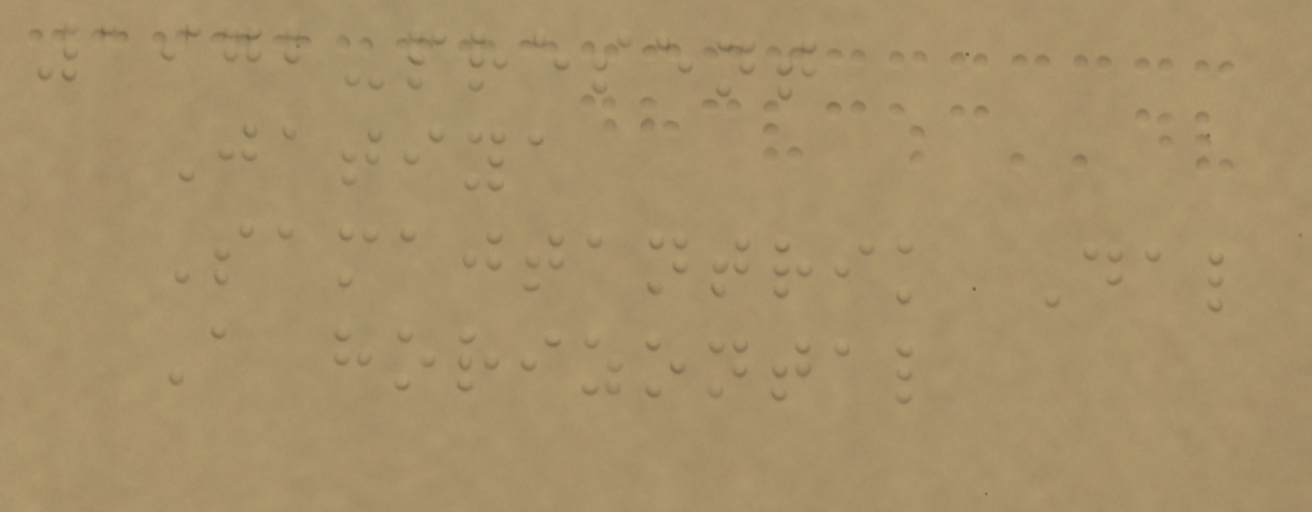1972-present
Jatiya
Samajtantrik Dal
A horizontal
